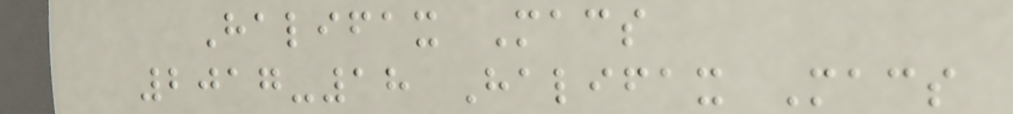Halifax Macs
2017-18 Halifax Macs
